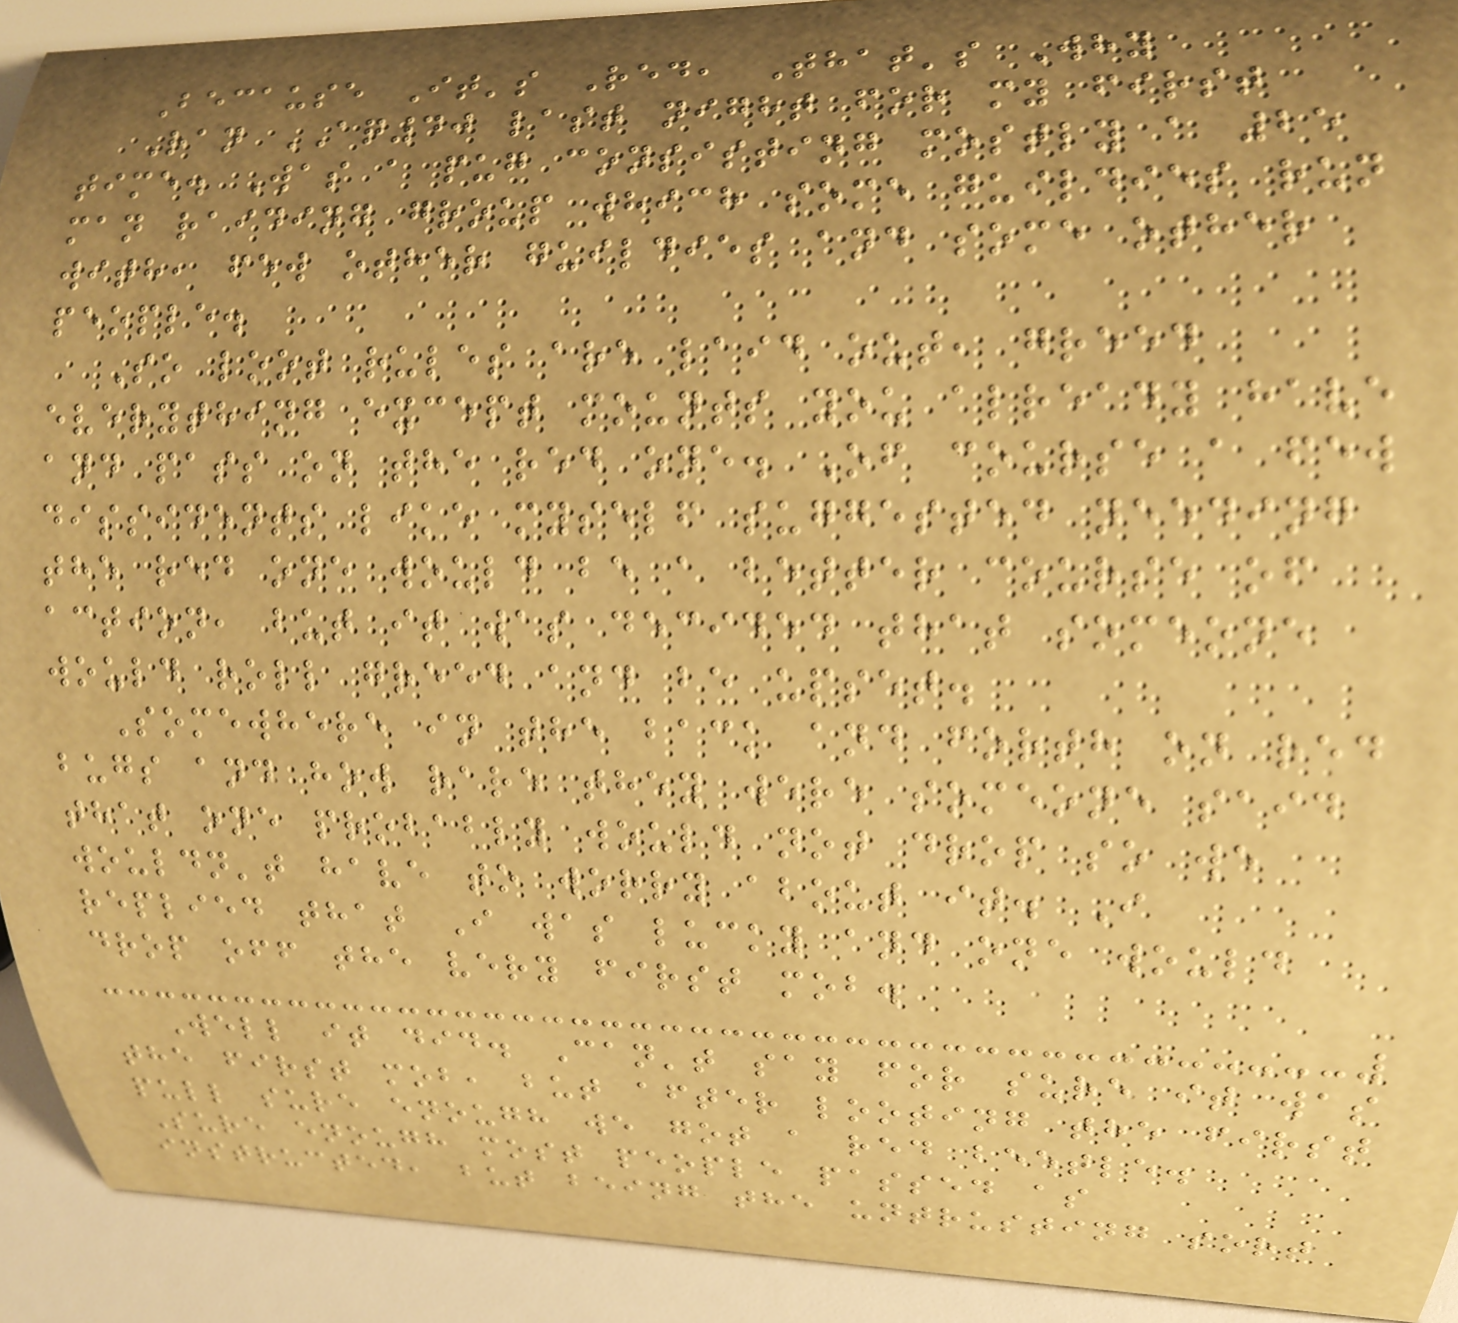Because It's Red, That's Why
Ran AQ40 last night for my first
time. Was a pug consisting mostly a 25
man raiding group which some guildies run
with, few other guildies and some other
people.
So loot rules are laid out, greed
everything except mounts you already have
and pass on the red one. Of course a few
dissidents like myself suggested needing
the red one would be a better course of
action, but it was decided that someone
would roll greed and be upset.
Somewhere in the back and forth on red
bugs and how rare they were someone said
that one probably would not drop so we
wouldn't have to worry about it. I
replied that I was lucky and one would
drop off the very first mob.
Well it did. Can't say for sure it was
the first mob, but after looting the first
pull sure enough we got a red beetle.
Sure enough most people passed as
instructed, but being the untrusting sort
